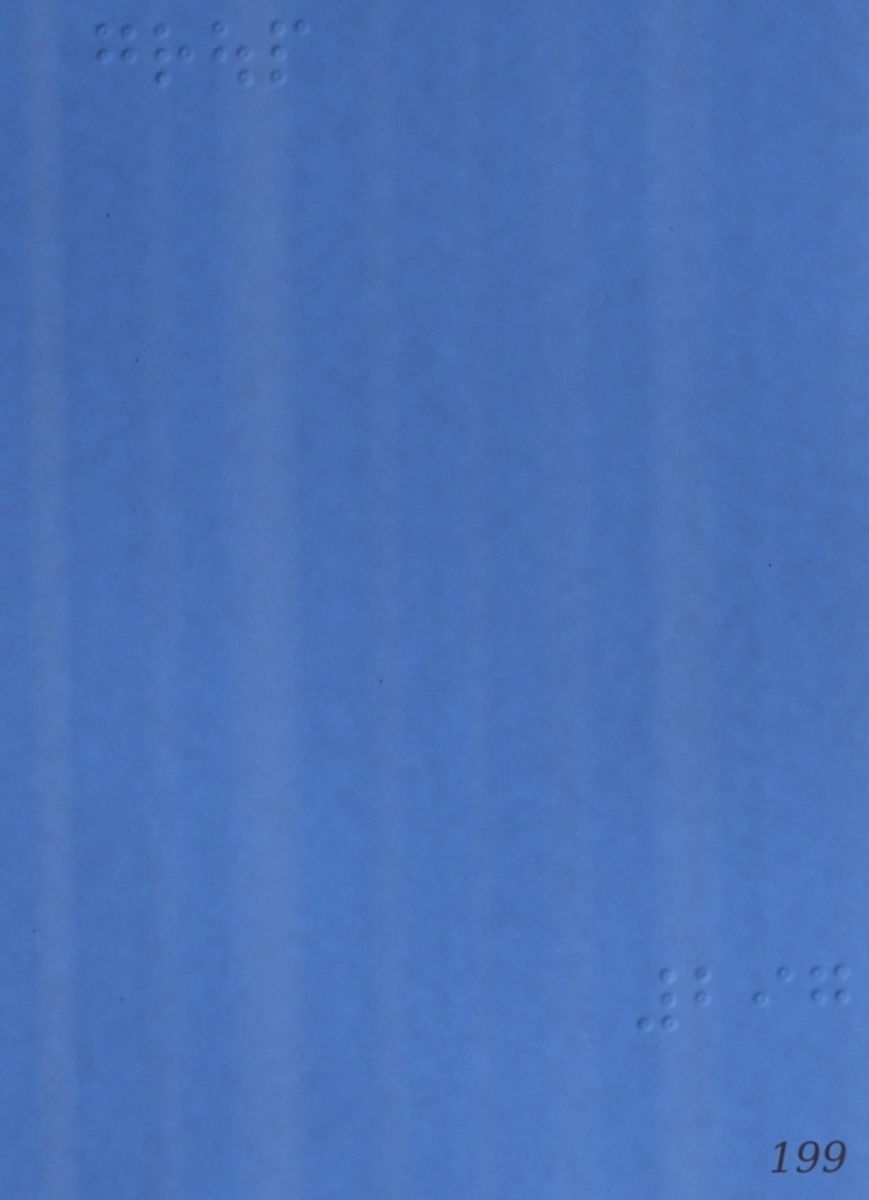group
297
